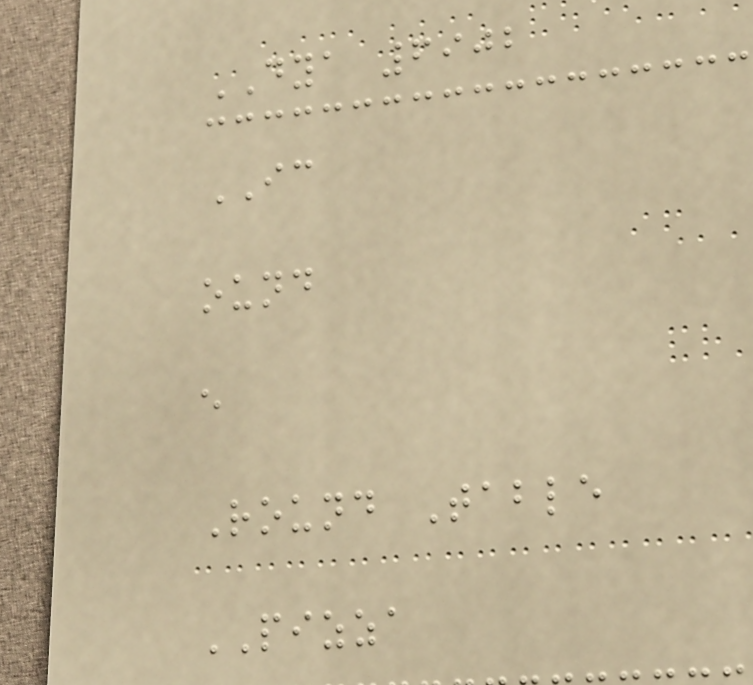DYA 6902
IC
ound
e
Round Table
PIZZA
